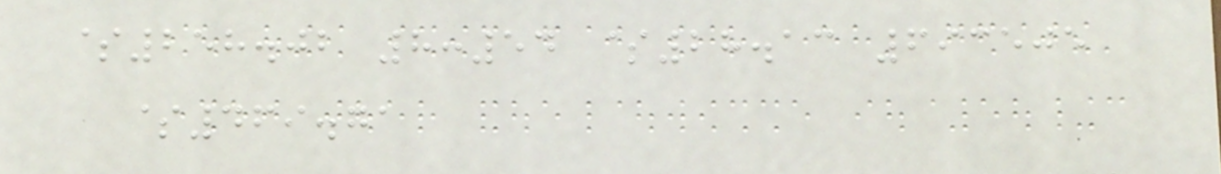$258.02 8:54 $28.13 693505
$469.71
